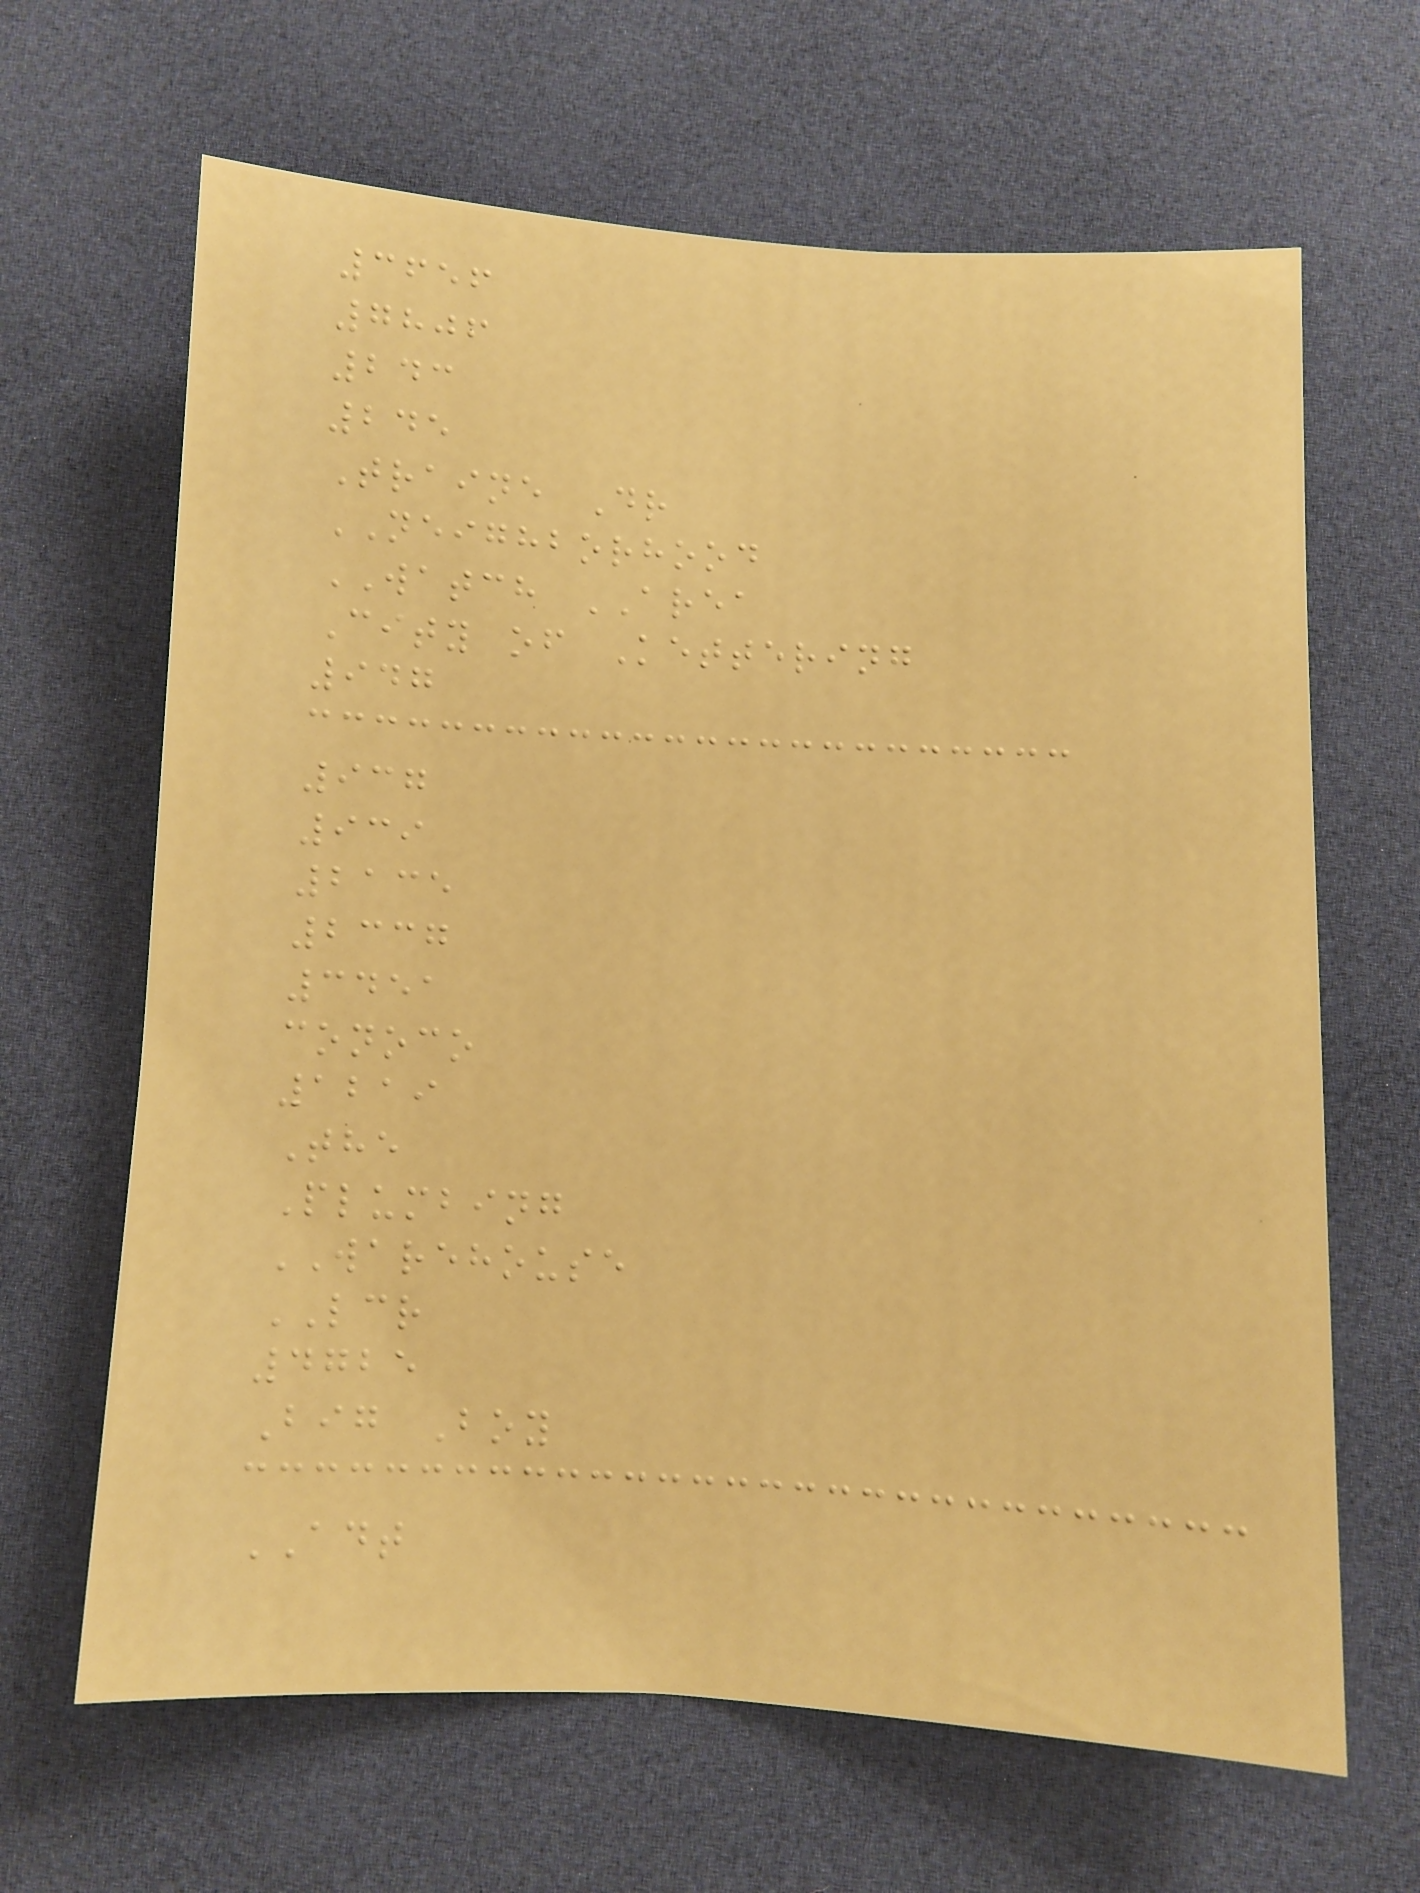3656
7806
243
245
Traine Dr
NEIGHBORHOOD
WATCH AREA
City of Kettering
947
937
939
2135
2337
3451
conoco
1219
The
Plumbing
WAREHOUSE
LCR
4725
Big Boy
ADT
